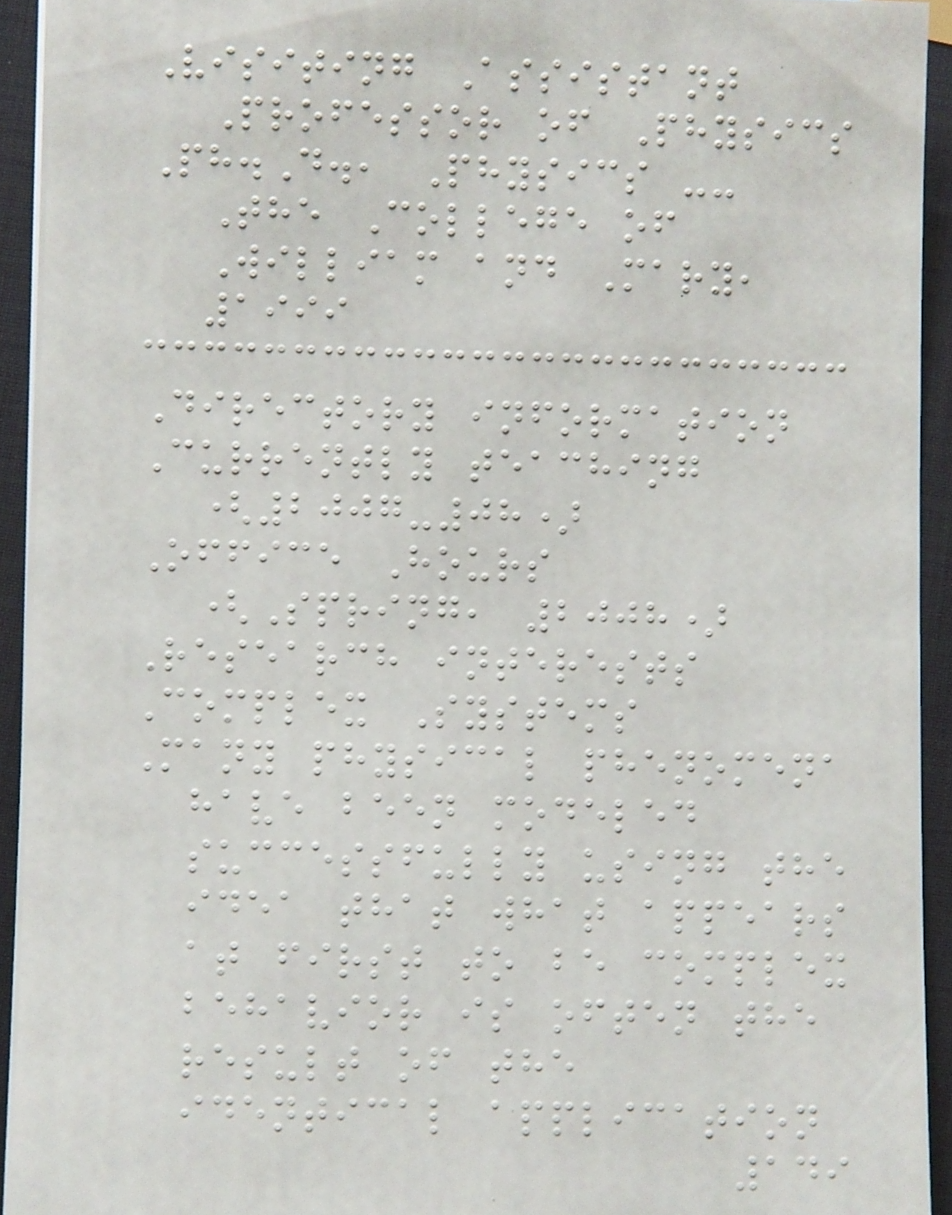Visiting Assistant
Professor of Physics
Ph.D., Physics --
The College of
William and Mary,
1999
Directory information
Currently teaching
(2007-08)
Office Hours
(Spring, 2008)
Research interests
Complex Systems
Many physical phenomena
have been modeled
successfully using the
idea that what appears
at first to be complex
behavior is often the
result of the
identical application
149
